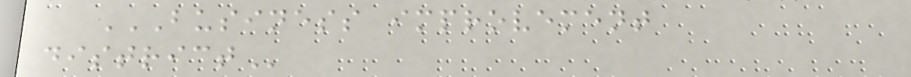BUSINESS IMPROVEMENT
DISTRICT
